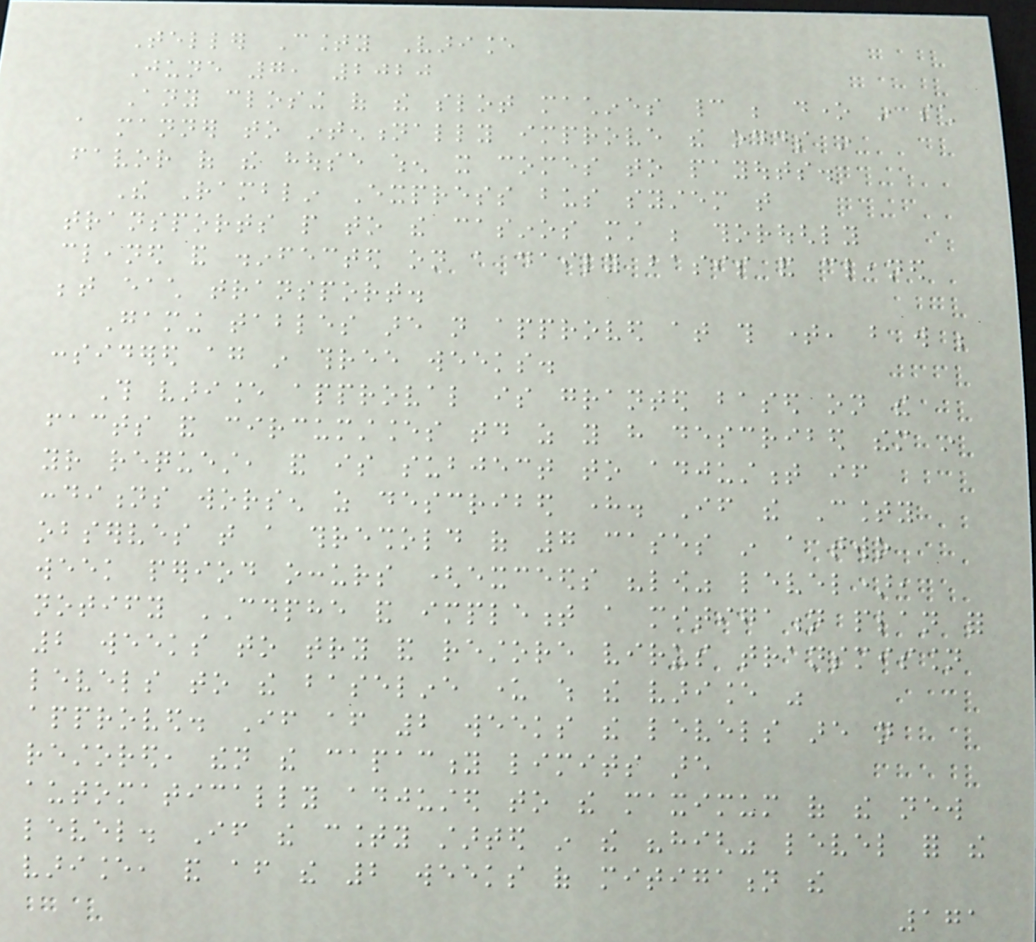Teller County Variance
June 7, 2020
Any closing of the slot machines cannot be done in such
a manner to intentionally improve the odds in
favor of the house when it comes to payouts.
The Ramblin Express bus system that
transports people to the casinos must be thoroughly
cleaned and disinfected on a daily basis and cleaned
between each transport.
Gaming tables are not approved at this time, but will be
considered again in three weeks.
This variance approval is granted based on the
facts and circumstances today as you have described them in
your request, and is subject to adjustment if
conditions worsen as described here. If the County
observes that a threshold of 7 cases in a two
week period occurs (exceeds "low" level),
notify CDPHE and implement a mitigation plan for
2 weeks to try and restore virus transmission
levels to the baseline under which the variance was
approved. If after 2 weeks the levels are not
restored, then the capacity limits are
automatically adjusted to the maximum of the new
level. If the county started in the "high" level for the
variance, and after the 2 weeks of mitigation the
171
